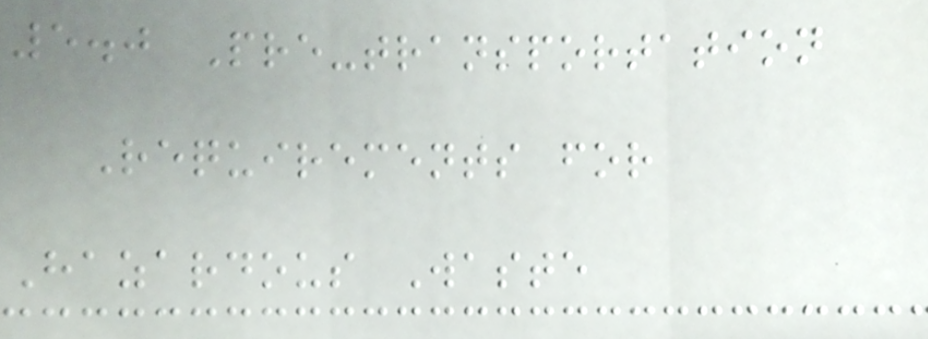5.0 Pre-transportation
Requirements for
Hazardous Waste
